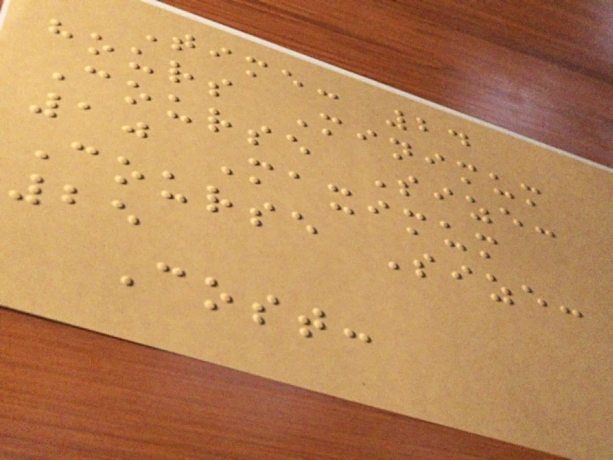Time: 24
hours Minimum
Course Size:
10 Maximum
Course Size:
25
Cost:
